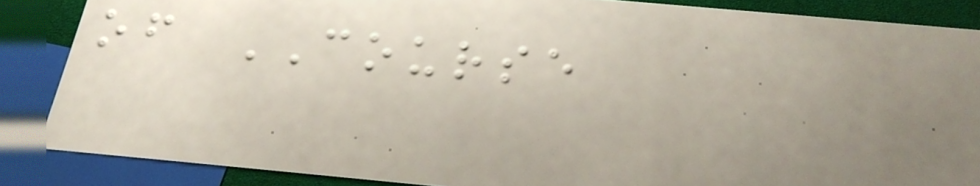of COURSE
